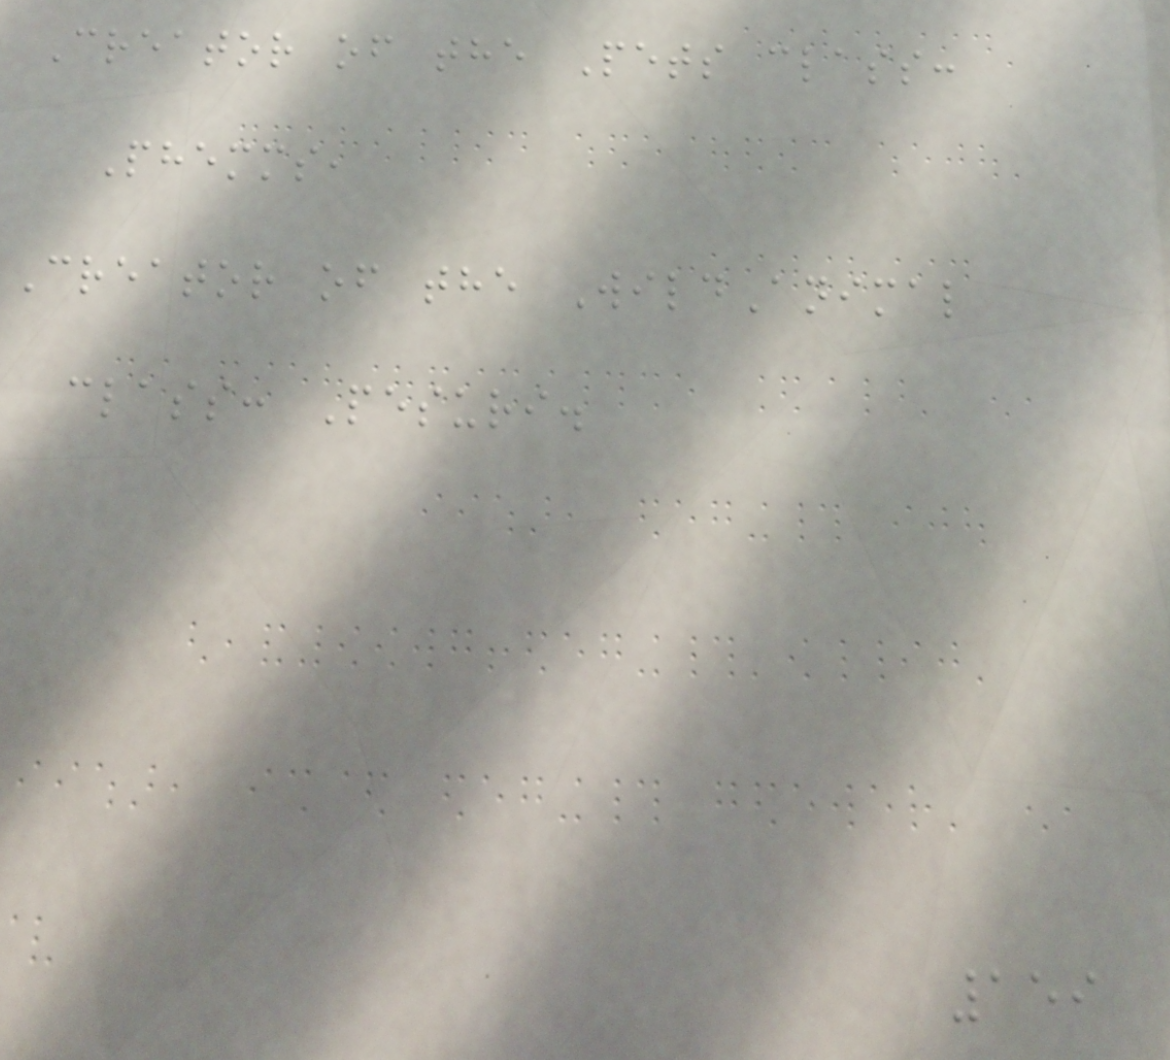Creator of the Pets class:
Phemms,
Creator of the WildAnimal
class: Pesuri.
159
